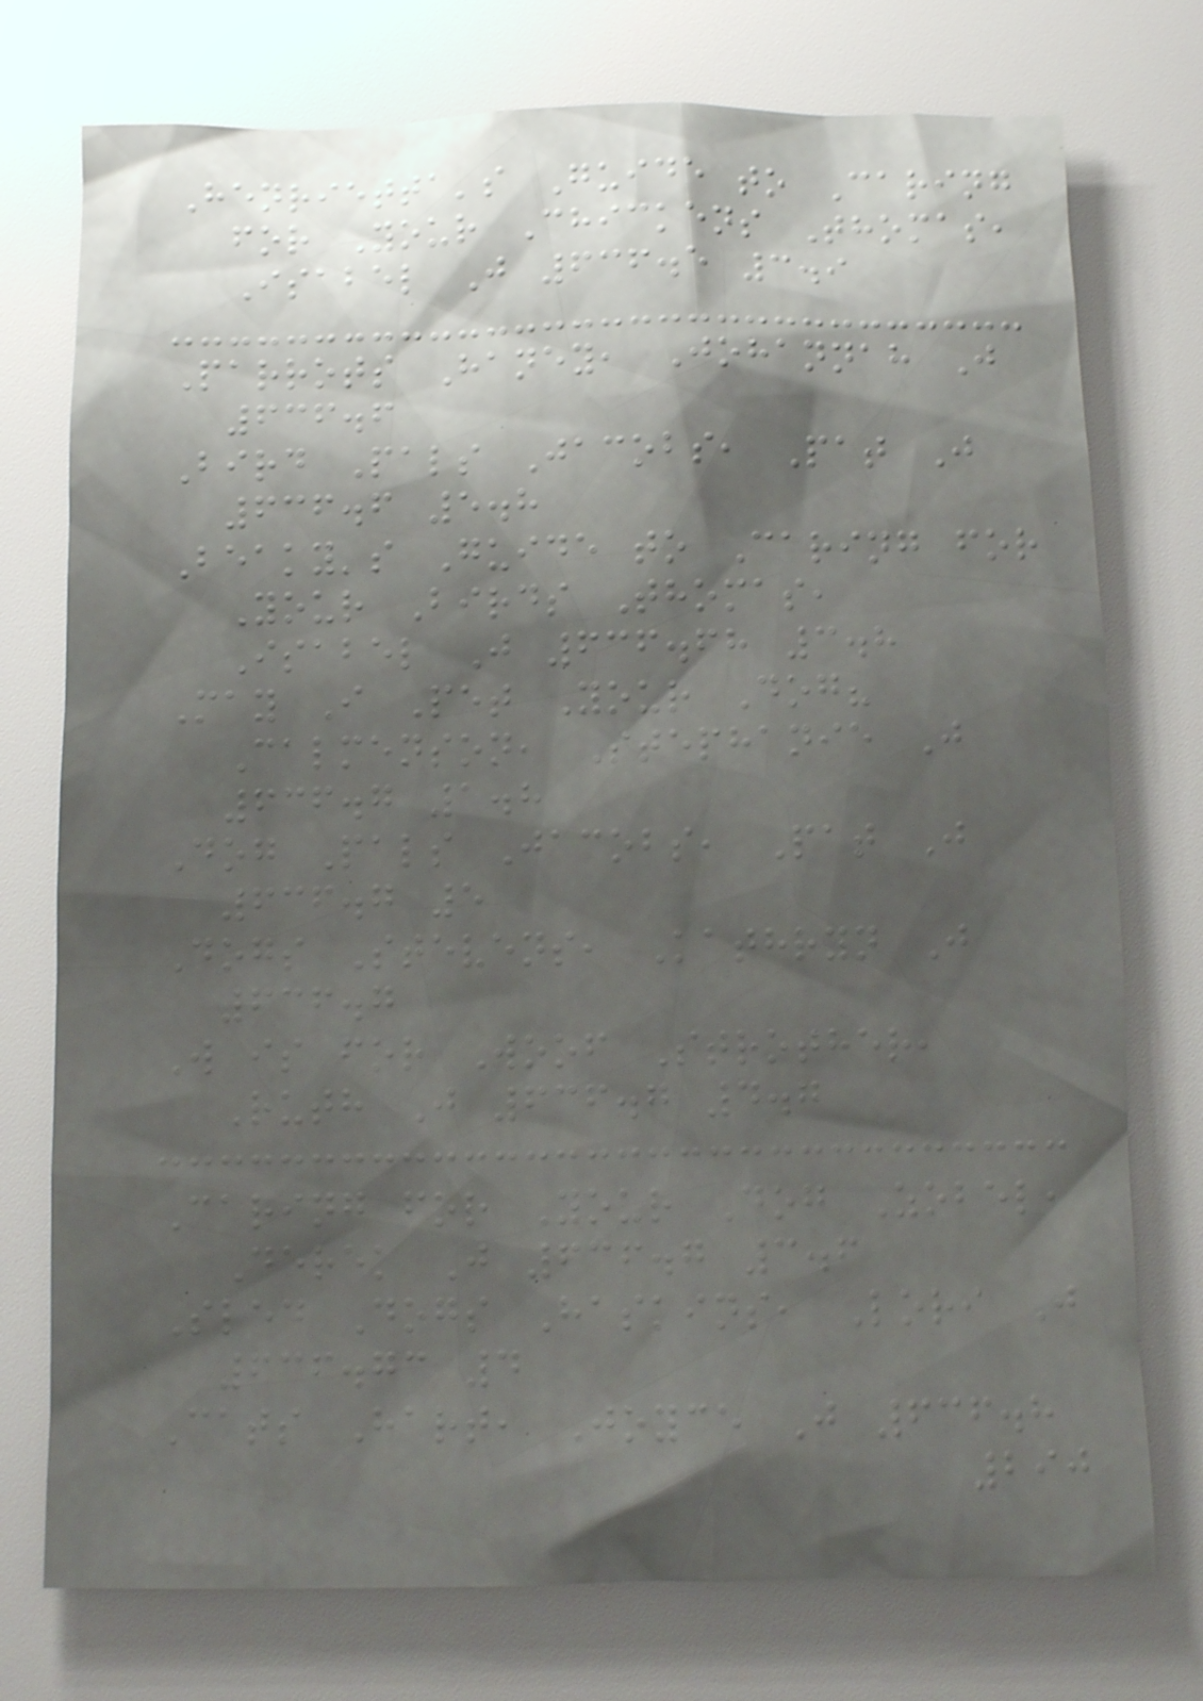Henrietta's Guide to Caring
for Your Chickens Thomas,
Isabel J 636.5 3.9
Parrots Haney, Johannah J
636.6
Bird Pals Jacobs, Pat J
636.6 5.8
Beaky's Guide to Caring for
Your Birds Thomas,
Isabel J 636.68 3.8
May I Pet Your Dog?
Calmenson, Stephanie J
636.7 1.8
Dog Pals Jacobs, Pat J
636.7 5
Dogs Stevens, Kathryn J
636.7
W is for Woof Strother,
Ruth J 636.7 4.7
Caring for Your Dog Zobel,
Derek J 636.7 3.6
Sled Dogs Haskins, Lori J
636.73 4
Cats Hart, Joyce J 636.8
290
